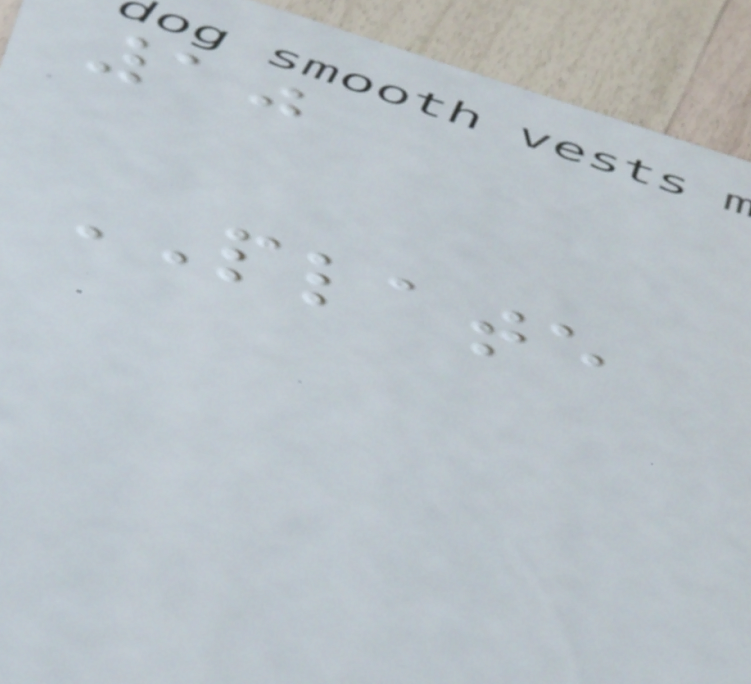10
PLATE
